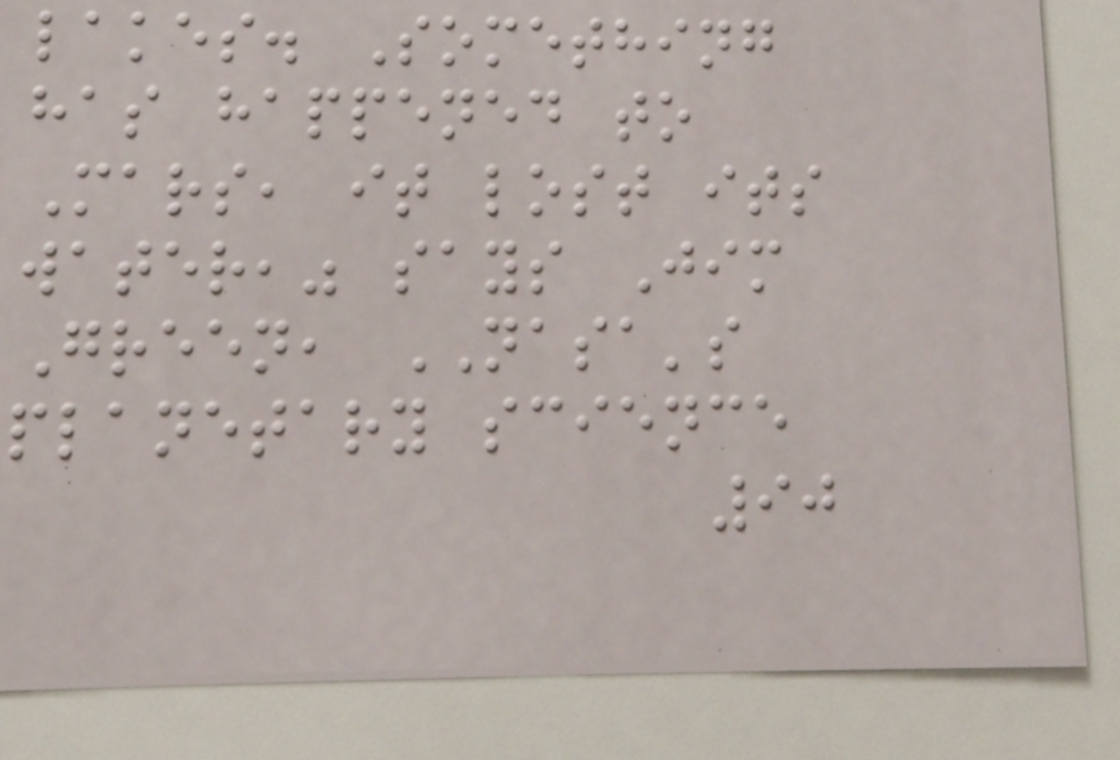lakes. Something
has happened to
Mars, it lost its
water," says Jim
Green, NASA's
planetary science
90
